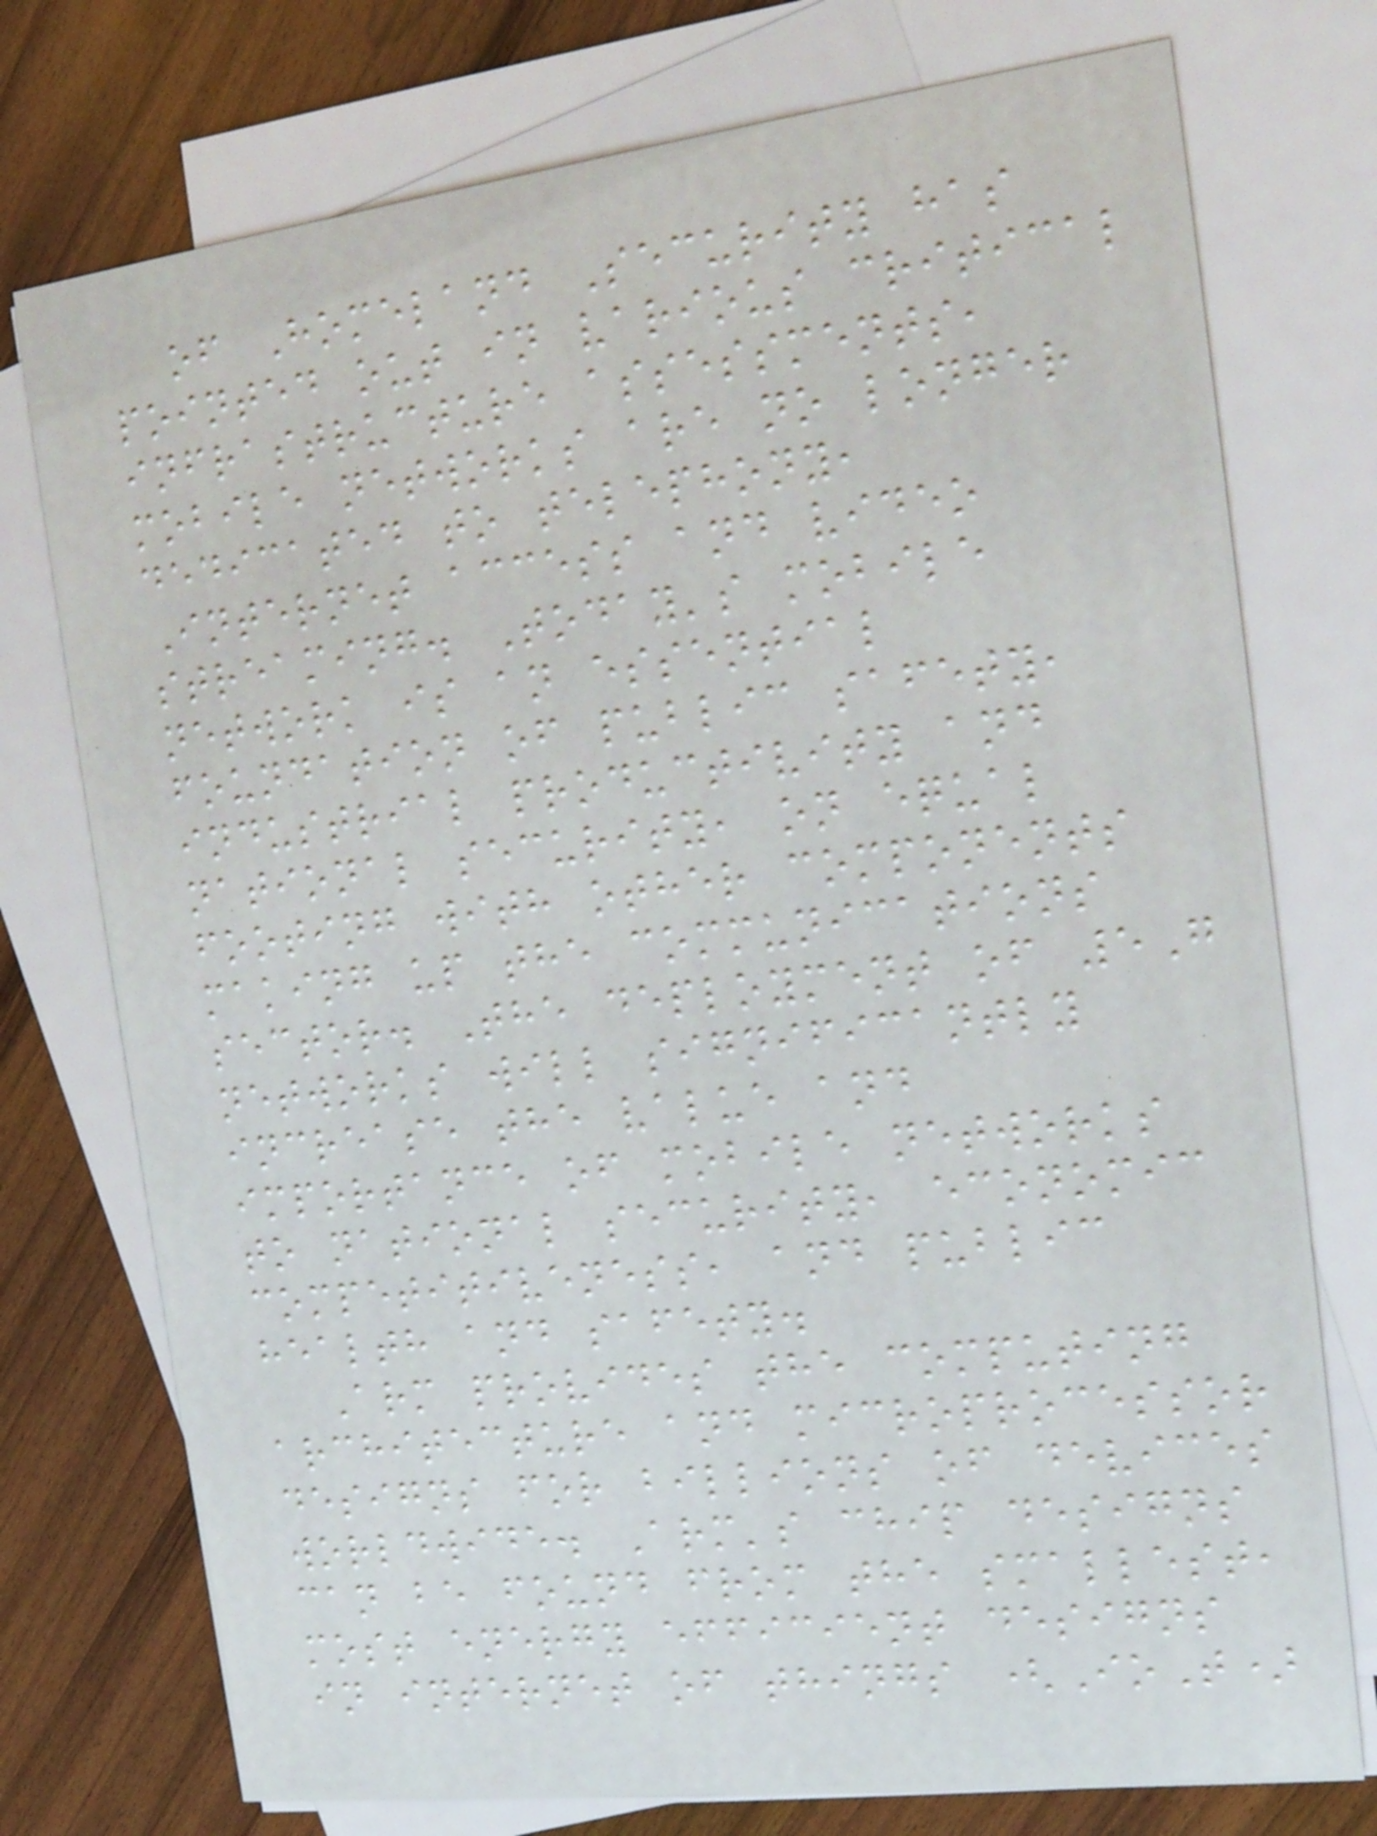of Homeland Security has
pointed out in various critical
infrastructure assessments,
mobile networks are no longer
dedicated to telephony,
Internet access and video
streaming. Today's mobile
network is an essential
foundation of public safety,
industrial productivity and
national security, on equal
footing with other components
making up the communications
sector. The deployment of 5G
networks will significantly
increase the value and
importance of mobile networks
to national security, economic
competitiveness, and public
health and safety.
Arm provides the computing
architecture and microprocessor
designs for billions of devices
worldwide. Arm's chip designs
can be found from the smallest,
most energy efficient designs
in internet of things (IoT)
